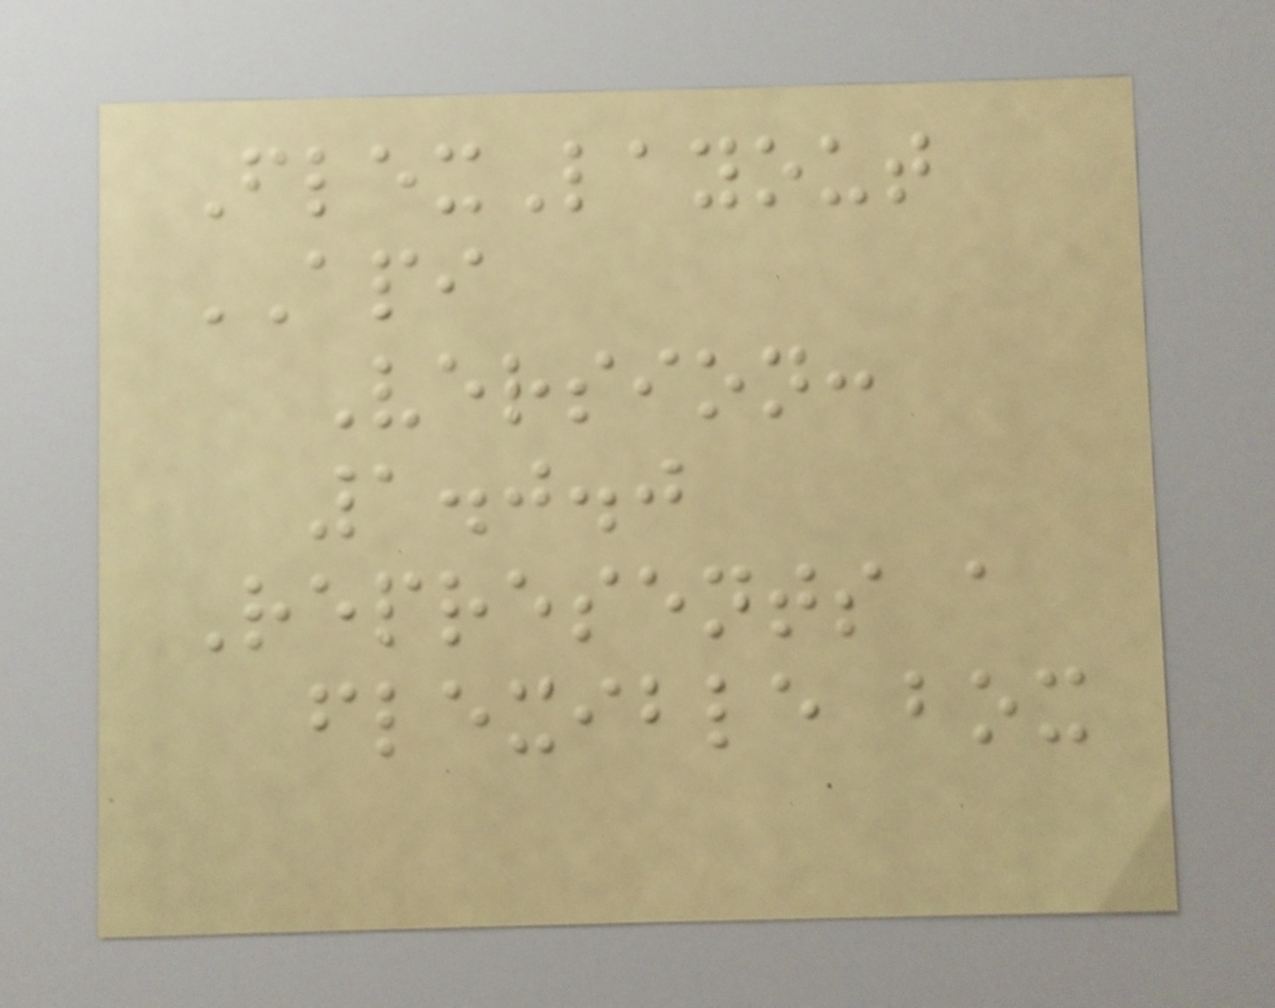FlexLayout
API
Version:
1.0.0
Represents a
flexible box
